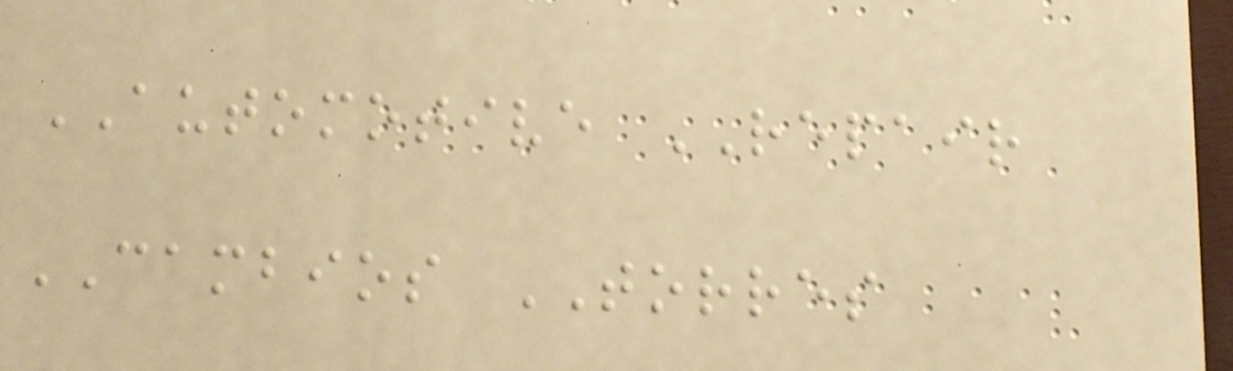AUTOMOTIVE REPAIR
CAMBIOS TORRES
